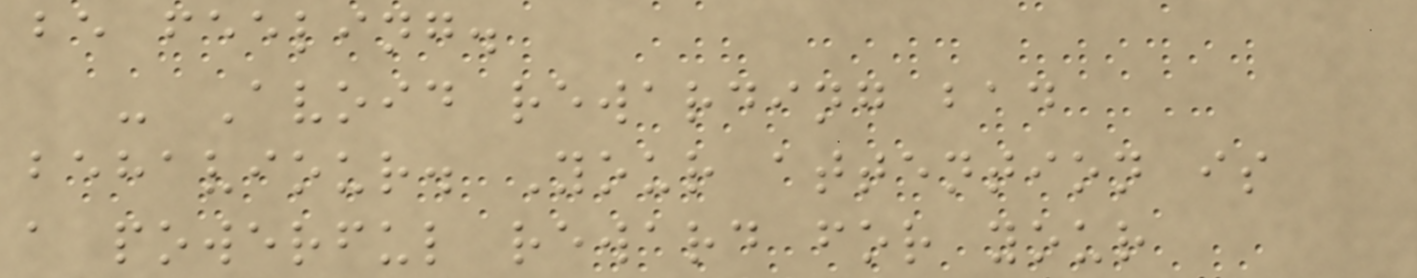be feeling.
- Avoid rewarding bad
behaviour. Your attention is
a powerful reward for your
